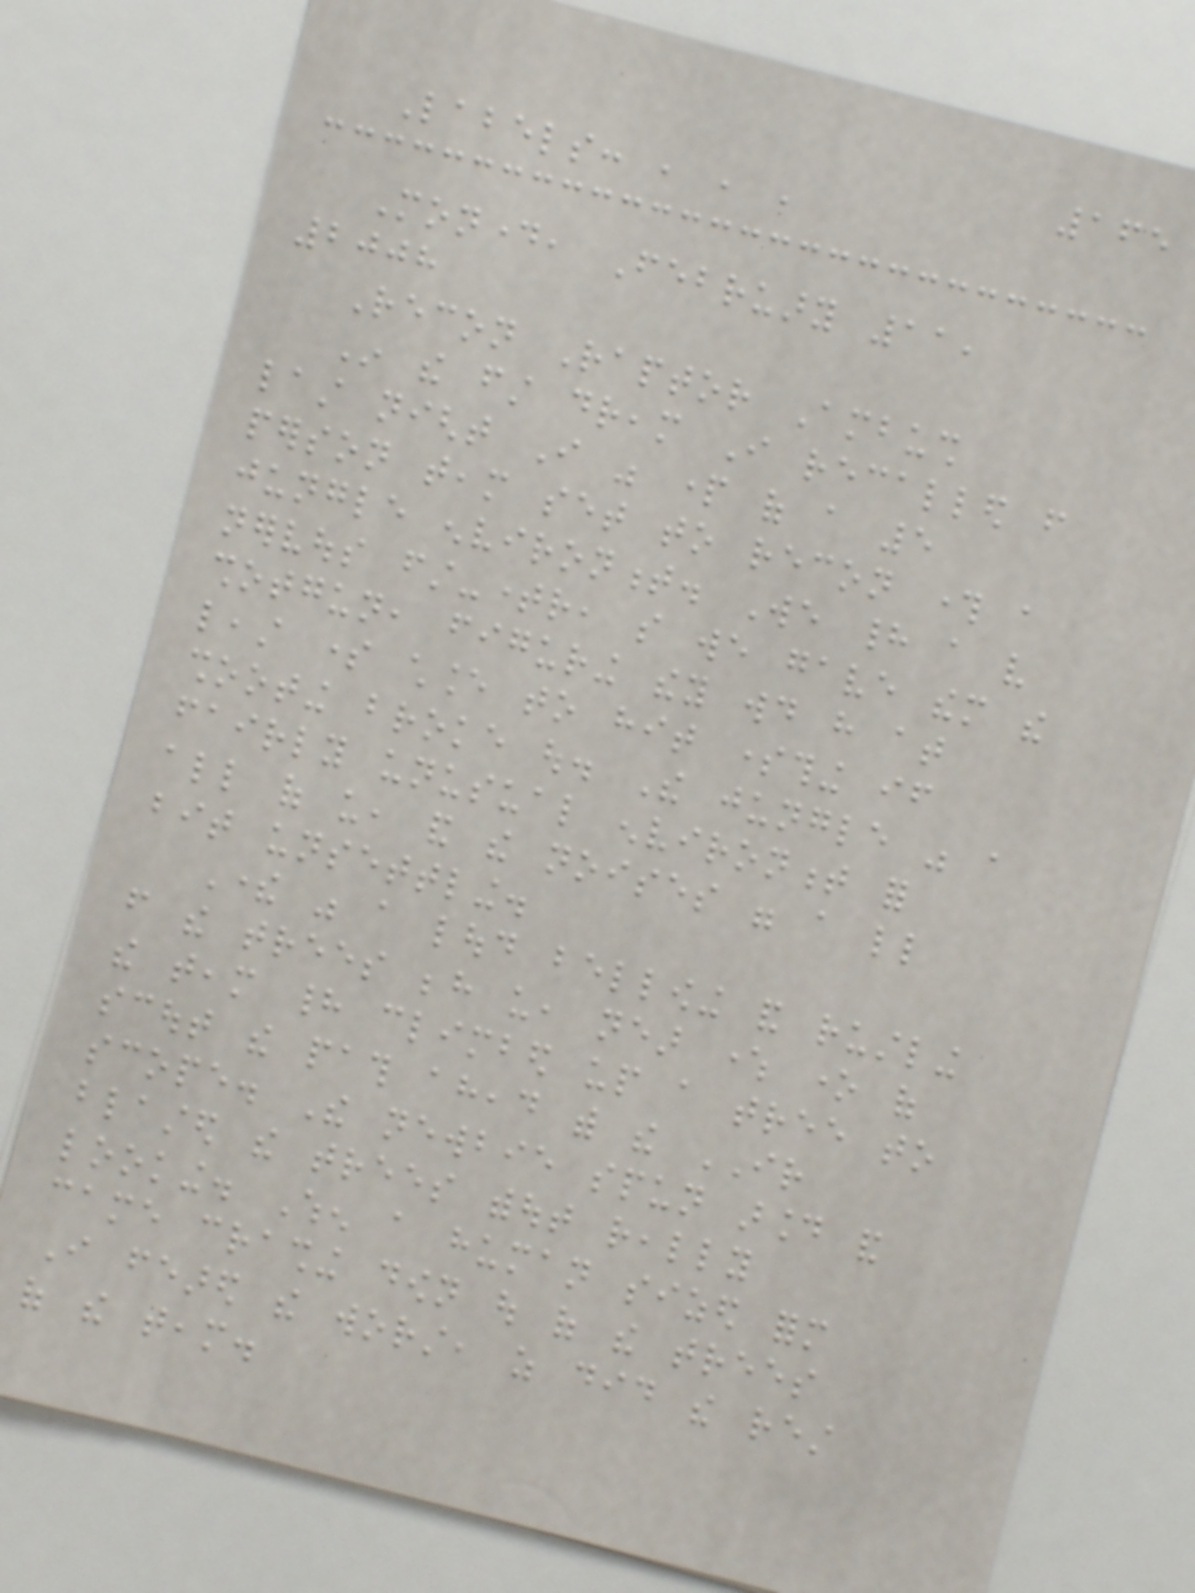165
Labels: , , ,
Monday, February 11,
2008
Recon Raptor Ambush
In the first dream I recalled from
last night I was part of a 5
person team set to recon through a
jungle environment. We had a very
nervous first-timer, so we gave them the
shotgun, figuring they would have at
least some chance to hit something if
shooting broke out. The jungle was a
fairly unusual environment for
all of us, and the noises were a little
bit unsettling.
There was a loud bellowing and rustling
from the trees behind us, near where one of
the team had climbed up a tree to
scout the path ahead with the IR
scope. The newbie spun around and
blasted the trees without really
looking. When a human sized form
came crashing down out of the trees
I feared the worst, as did the rest
of the team.
